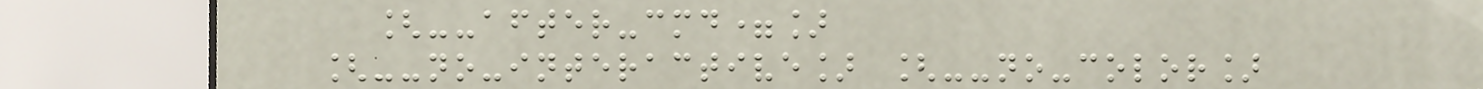[--after-cmd=]
[--no-interactive] [--no-color]
